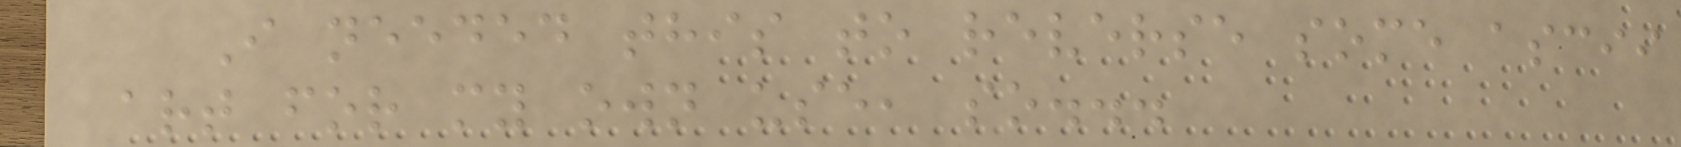I needed this to reverse some ascii
art for my own use, so...
